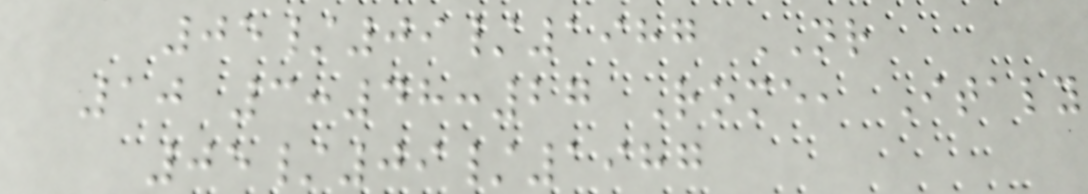05/09/1987 NR
10 3:48:27 Rome, Italy
05/09/1987
